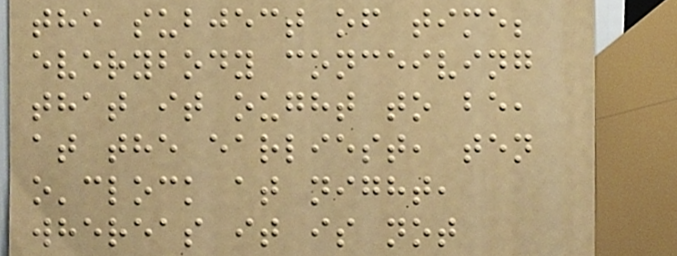the subject of time;
everybody conceiving
that it ought to be,
at the earliest, ten
o'clock at night,
whereas it is not
